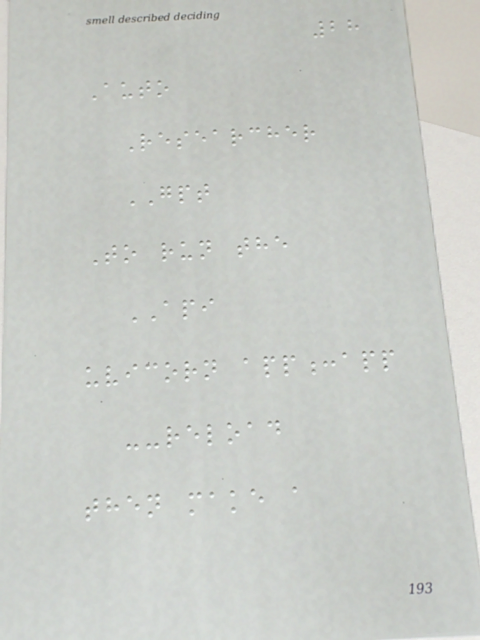28
Auto
Researcher
GPT
To run the
API
uvicorn app:app
--reload
then make a
